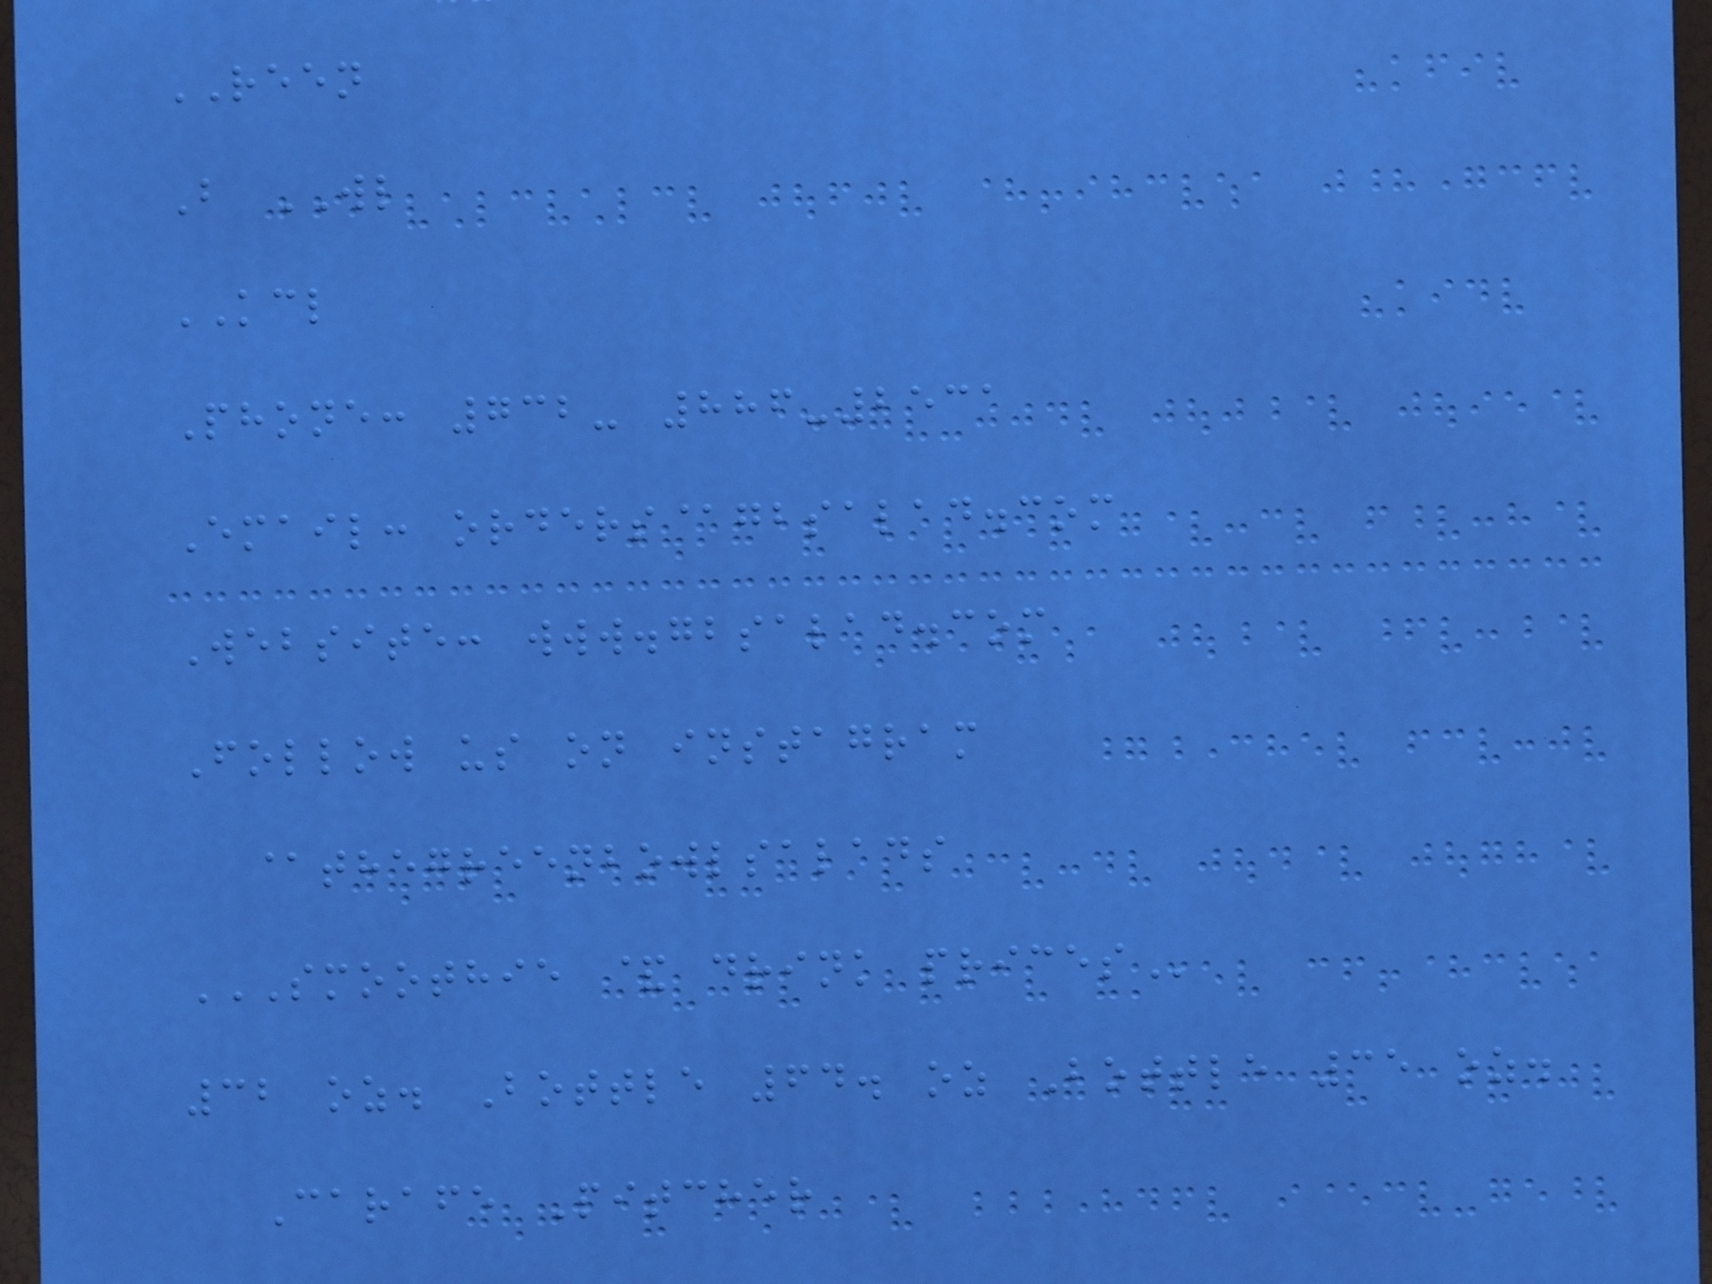REEN
B WL
KCL
Phone: 732- 886-2531
Email: orders@gbsalad.com
Website: www.gbsalad.com
Follow us on instagram
@thegreenbowlsalads
SMOOTHIE & DRINK PRICES
32 oz. Bottle 64. oz Bottle 35 oz.
Carafe Pitcher
